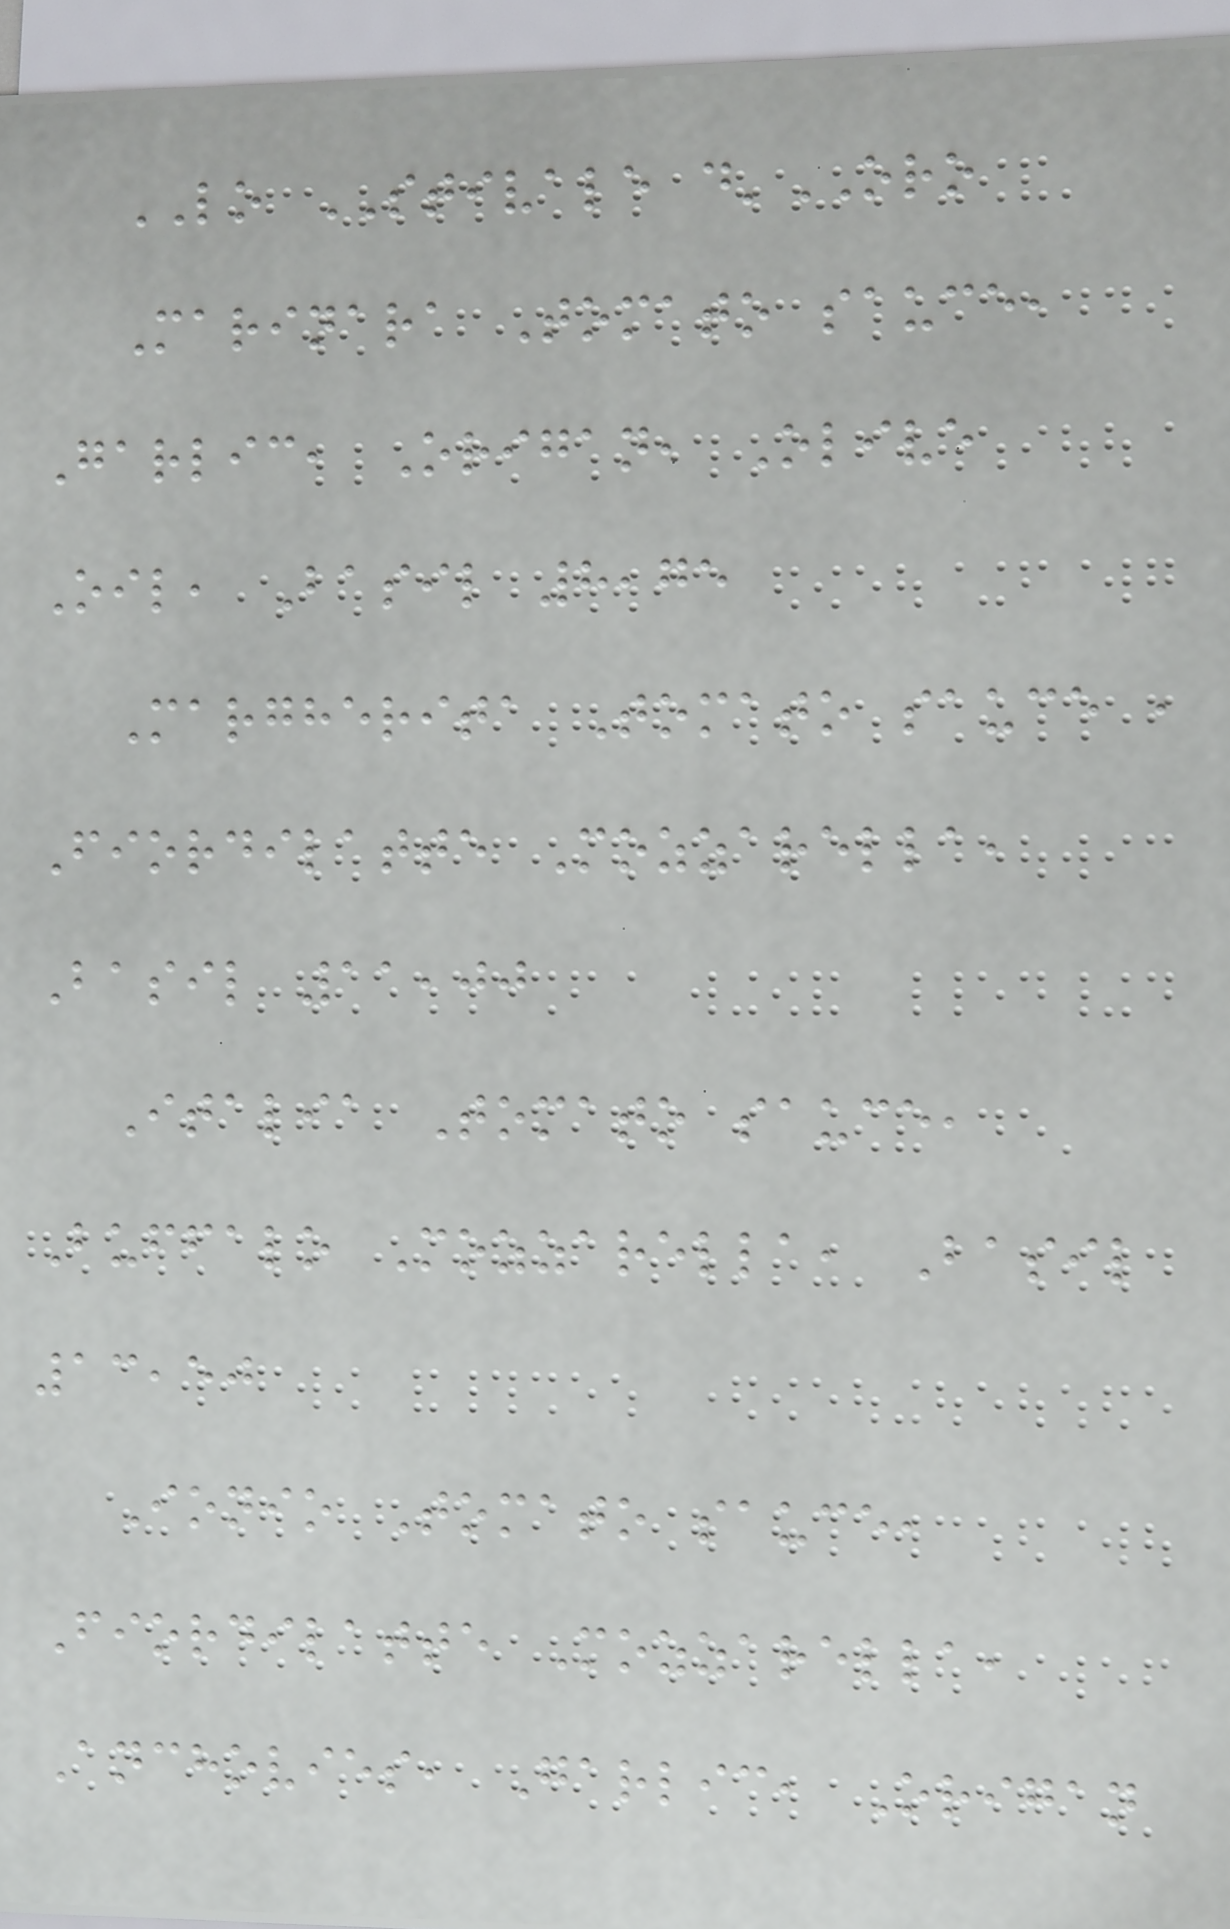LO STIVALE d'ORO
Marinara Tomato sauce,
Garlic, Origan, Olive
Oil, Basil 8,75
Margherita Tomato sauce ,
Fiordilatte Mozzarella,
Basil 11,00
Italia Tomato sauce,
Buffalo Mozzarella, Basil
13,50
Ionio Tomato sauce,
Fiordilatte Mozzarella,
Anchovies, Garlic, Origan
